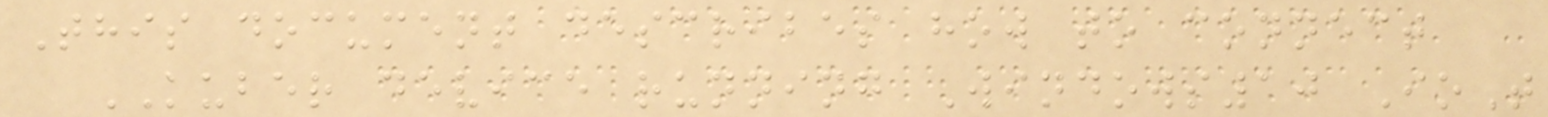This document describes how to connect
KUBER device running Windows10 IoT
